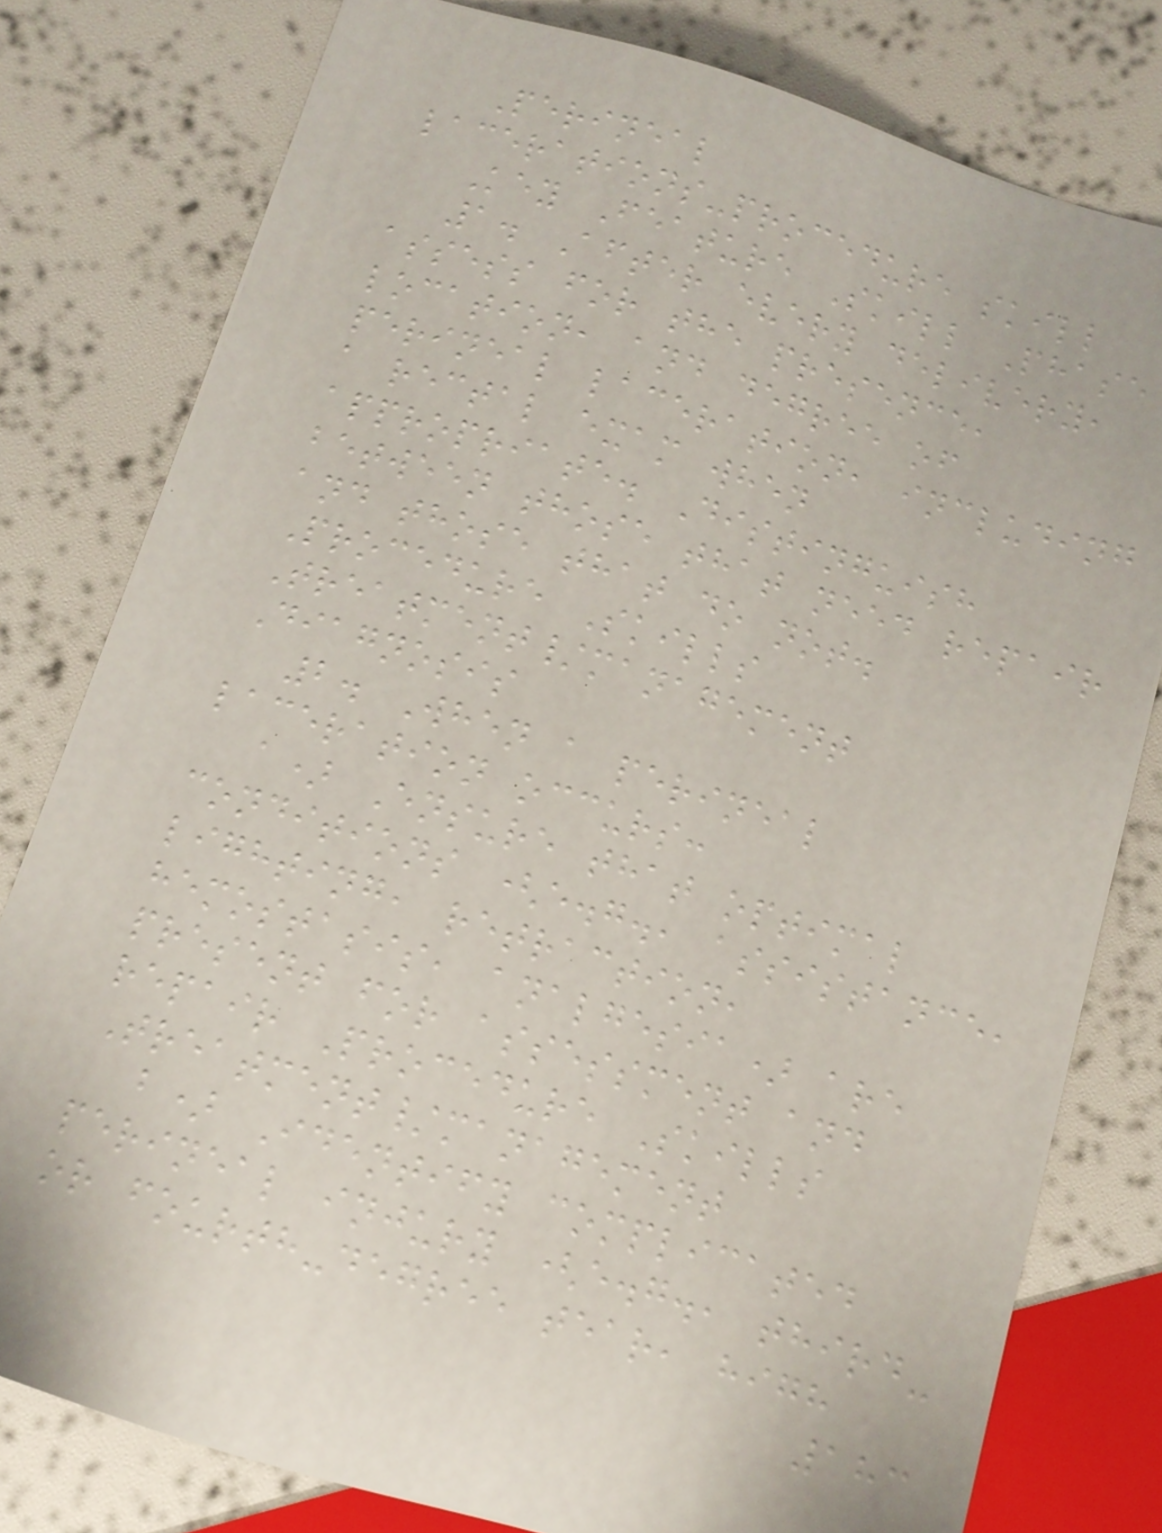Perineal
lacerations-procedure skill
Key Feature Skill Phase
1. After every delivery,
assess for the presence,
location, and degree of
perineal laceration, including
a rectal exam when
appropriate. Distinguish
between those that need repair
and those that do not.
Procedure Skills
Treatment/management
Diagnosis
2. When a perineal
laceration occurs:
a) Ensure that optimal
conditions (e.g., assistance,
lighting, retraction,
hemostasis, analgesia) are
present for assessment and
repair Procedure Skills
Treatment/management
b) Identify complicated
perineal injury (e.g., third-
or fourth-degree tear, high
183
